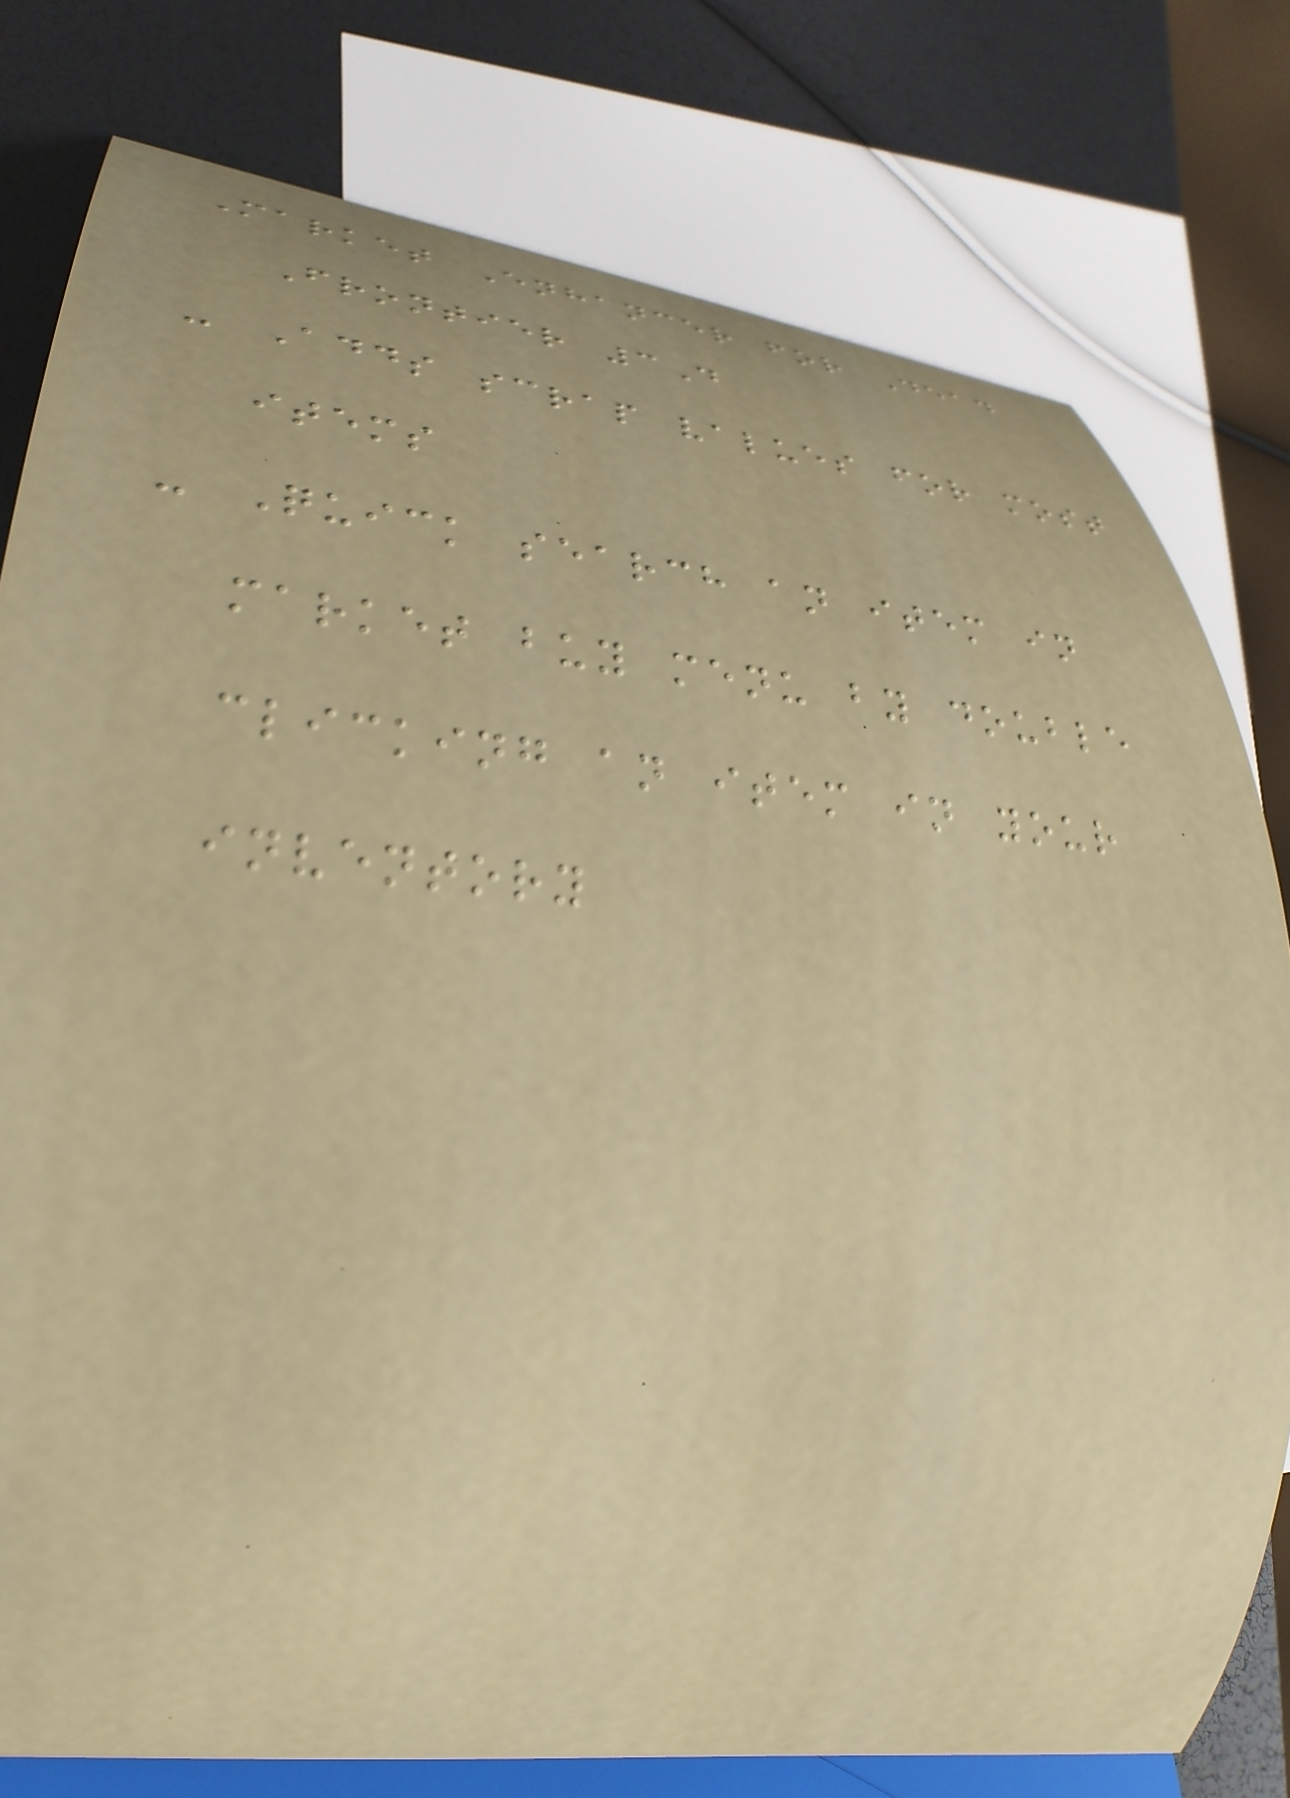Market Enhancer for Dead
Frontier 3D
- Adds scrap values for most
items
- Quick search an item in
market buy menu by double
clicking an item in your
inventory
